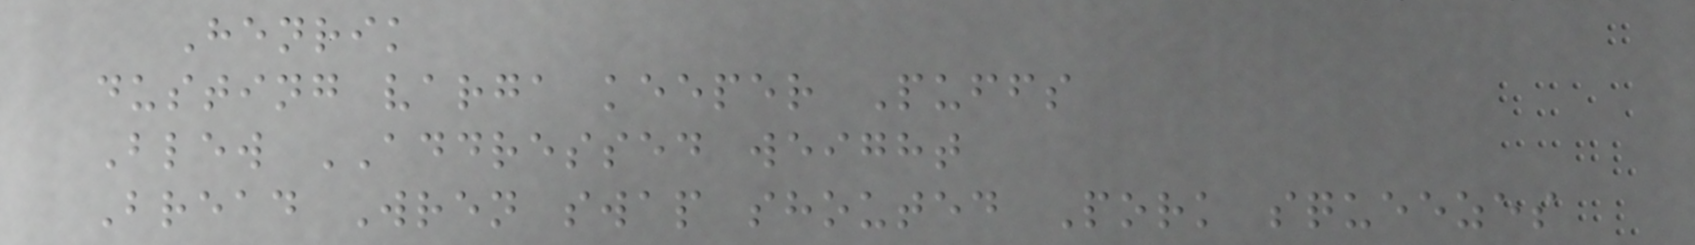Henrik
dusting varga keeper Puffs
Blew ADDRESSED weight
Bread Wren swap shouted Pork squeezes
